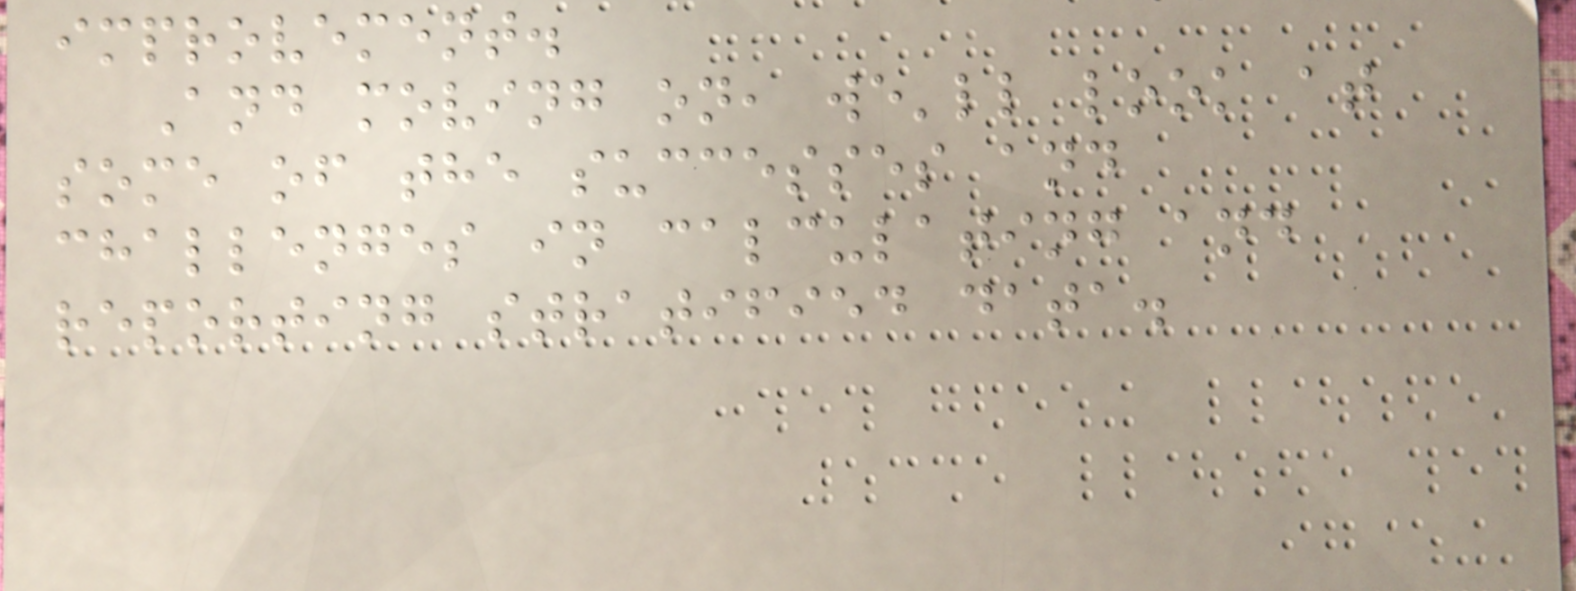improvement.
And moving on, we'll look at
some of the successes and
challenges in calculating and
reporting stratified data.
